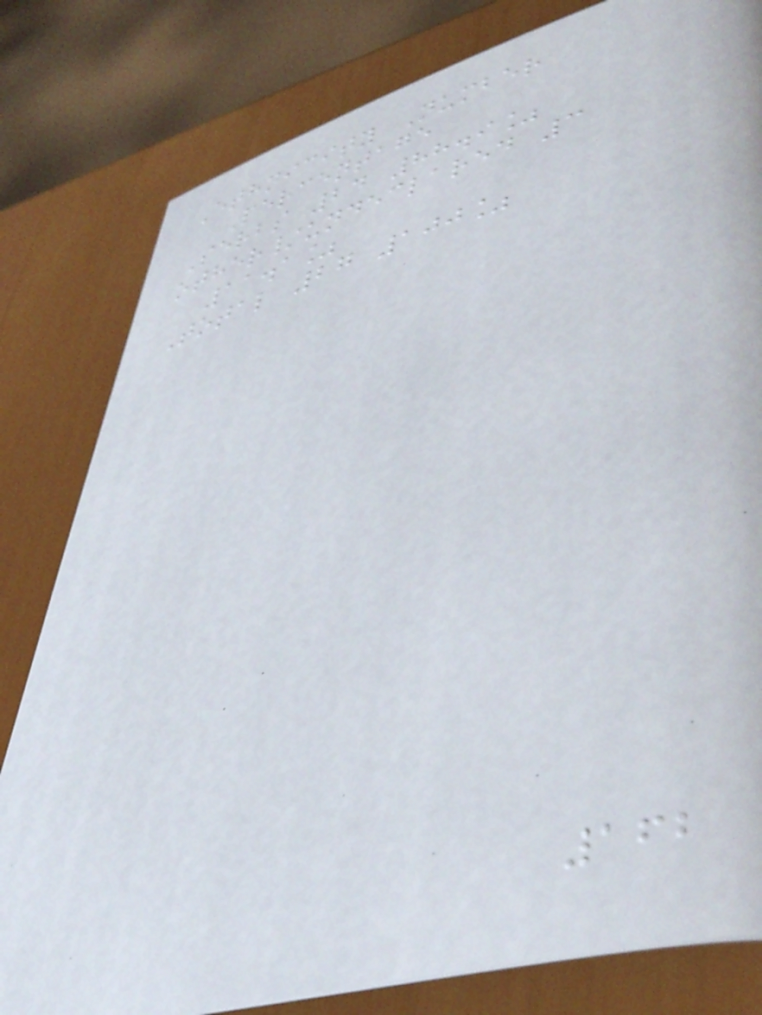Ethnicity Number
Percentage
Serbs 24 88.9%
other/undeclared 3
11.1%
Total 27 100%
162
